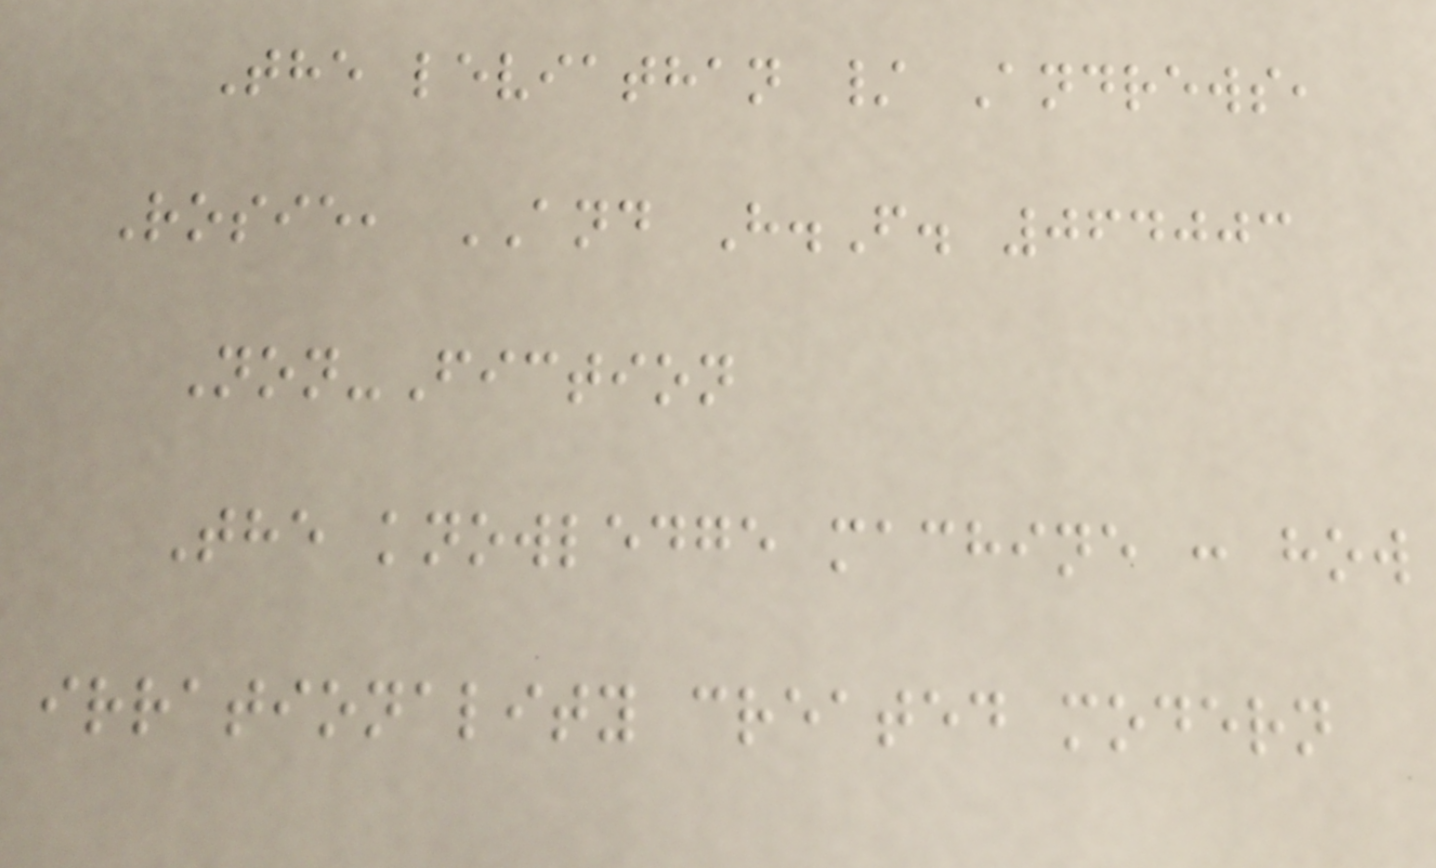The leviathan / Andrews,
Rosie, AND H.F. 064003
Non-Fiction
The knowledge machine : how
irrationality created modern
